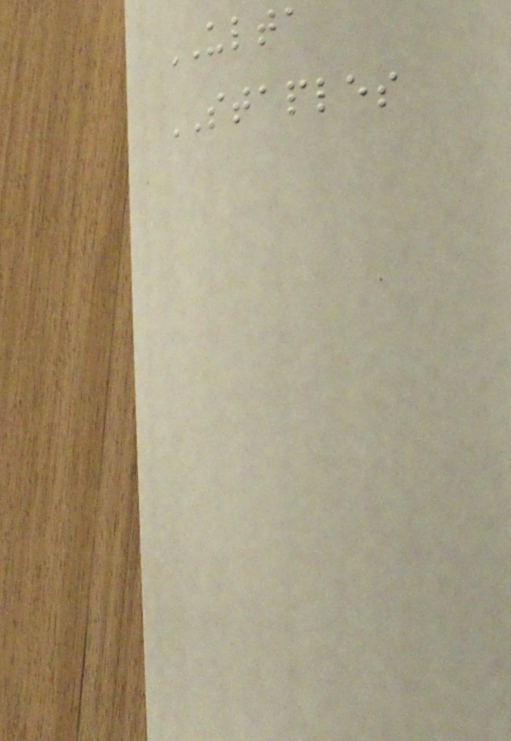ULTA
STAPLES
